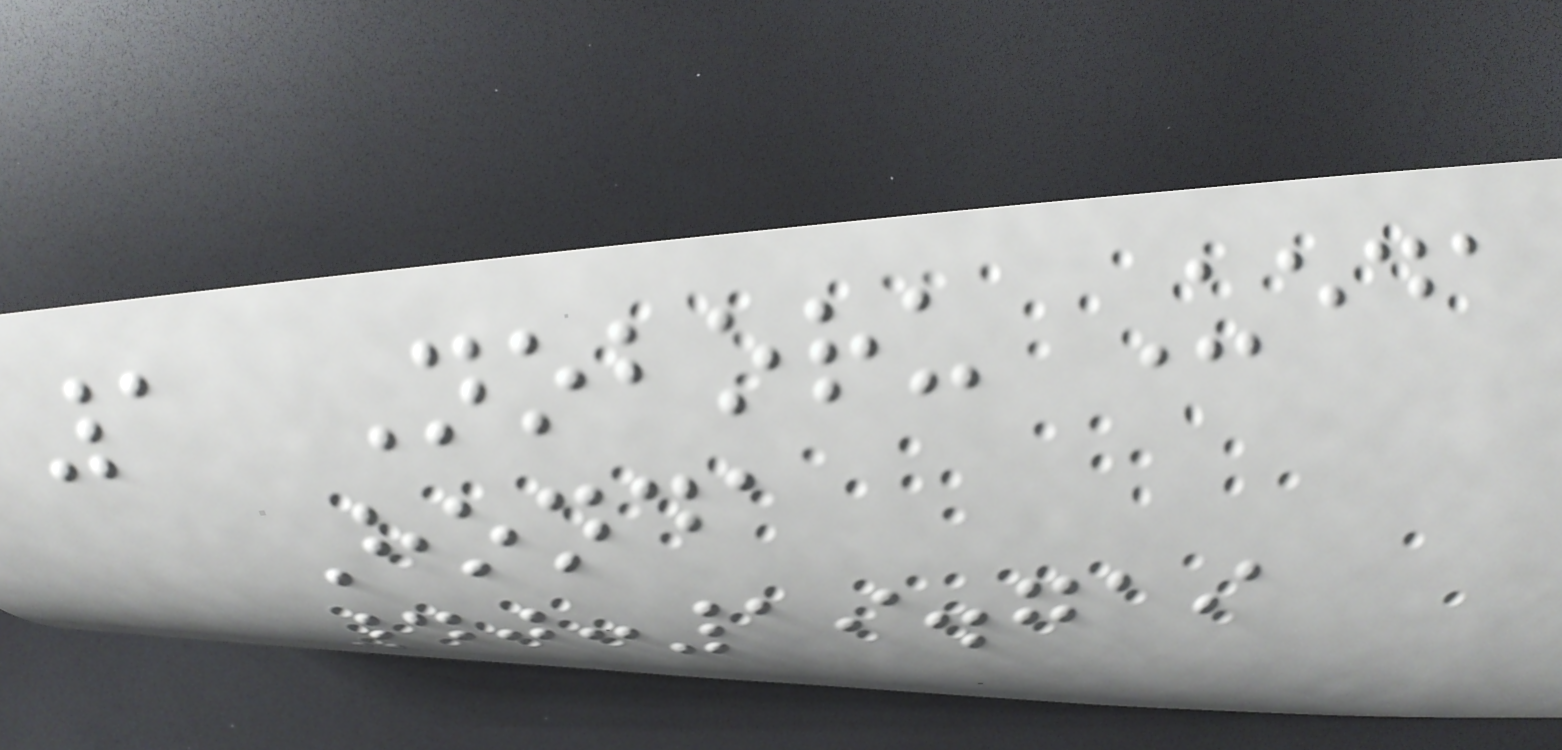1 Noboru Ueda
Honda
40:19.719
